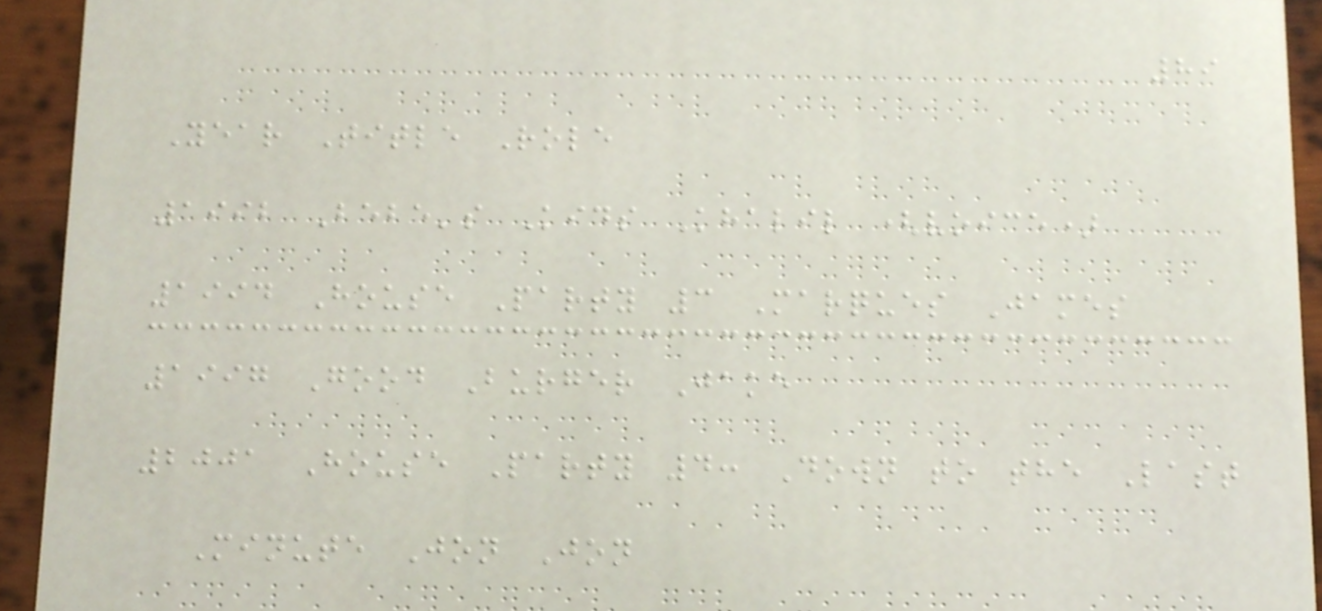89
Year Title Role
1992 Bebe's Kids Khalil (voice)
1994 House Party 3 Marques James
1997 Good Burger Jake
2001 House Party 4: Down to the Last
Minute Jon Jon
